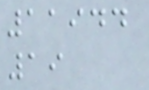11944
19
